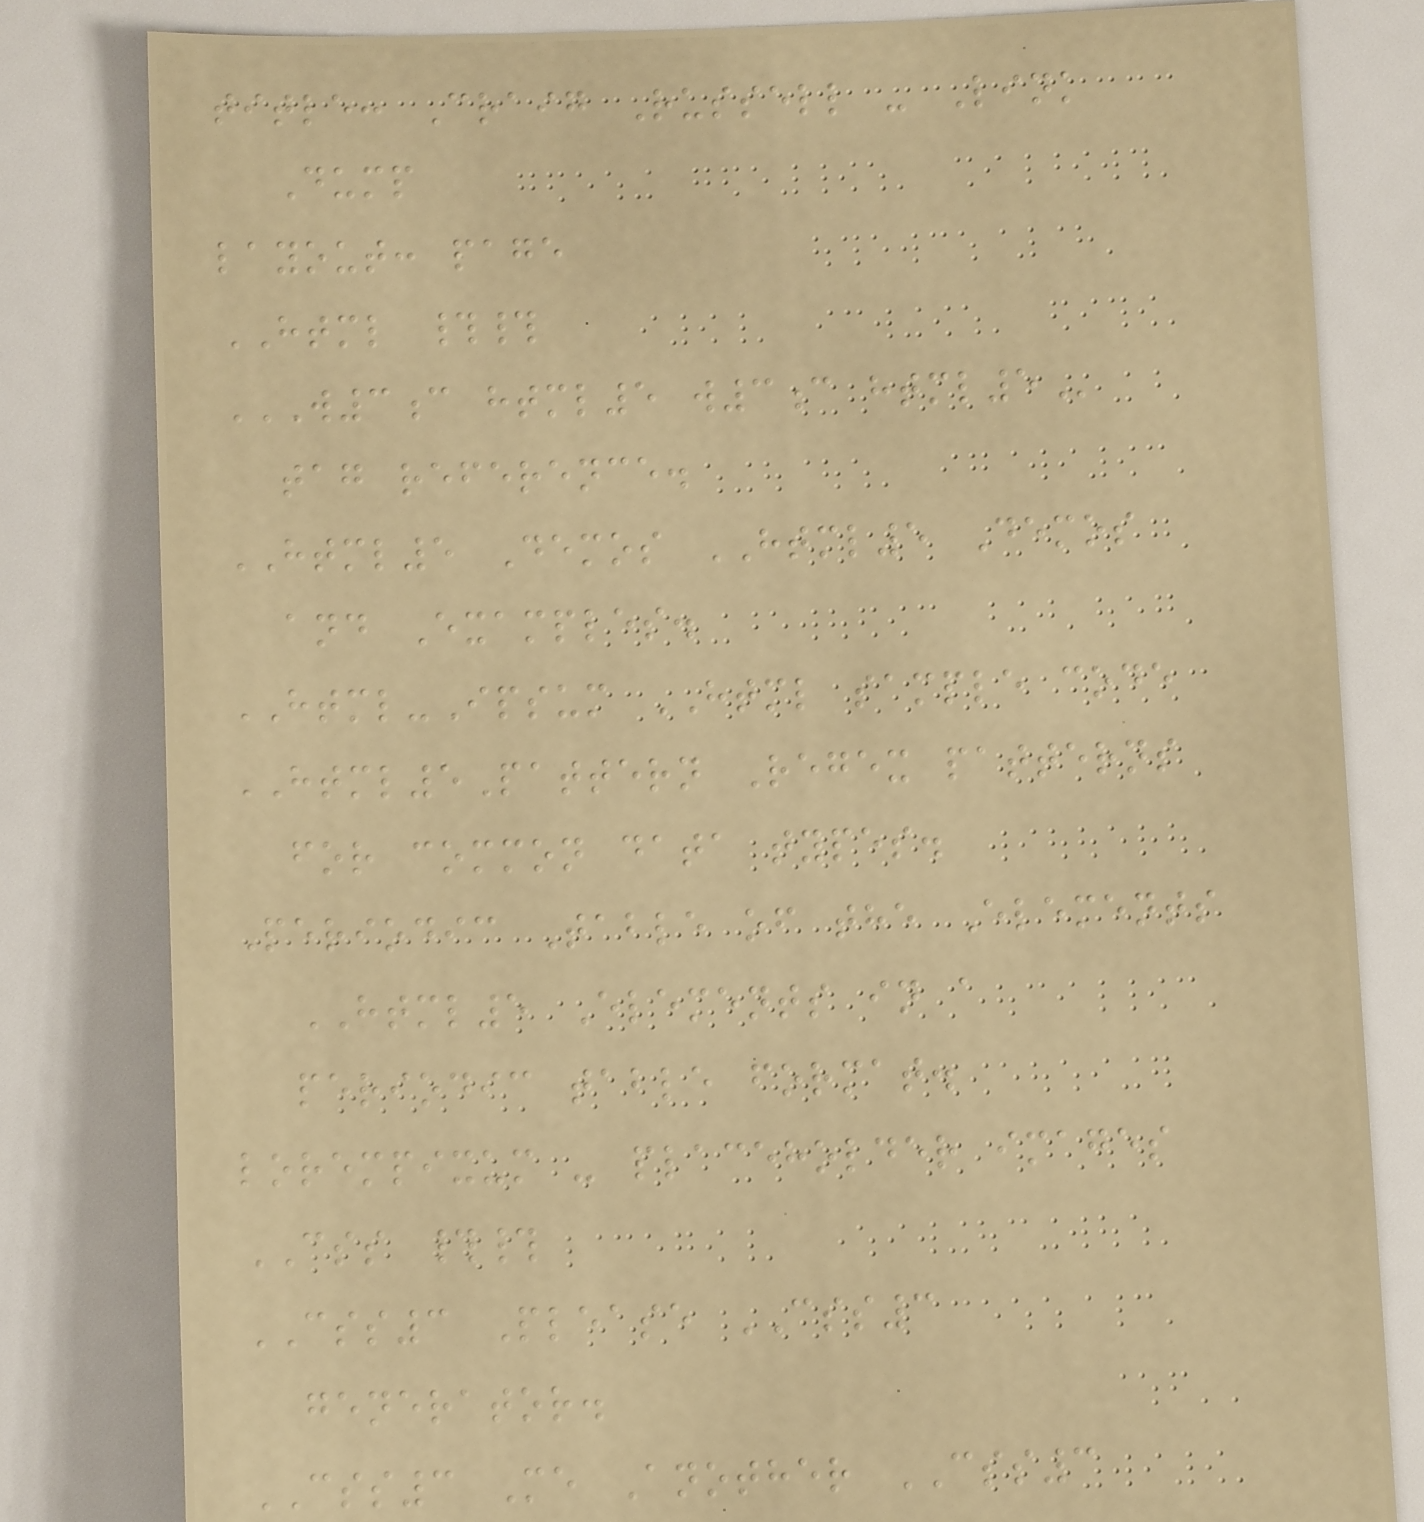title: Craig Russell - Link
Dump
layout: page
HTML ##
W3C HTML5 W3C HTML5
tag reference.
HTML5 Demos HTML5 Demos
and Examples.
HTML-Ipsum HTML sample code
HTML5Pattern Regex patterns
for common data types.
Periodic Table of the Elements
HTML5 Elements in a
periodic table format.
lorempixum - placeholder images
CSS ##
CSS3 Please CSS3
generator.
CSS3 Me Another CSS3
